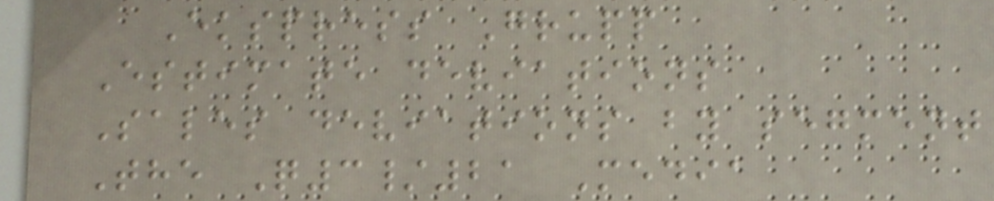Ekspress Grupp
Estimate deviations
Sales deviations by segment
The Q3/21 Media
